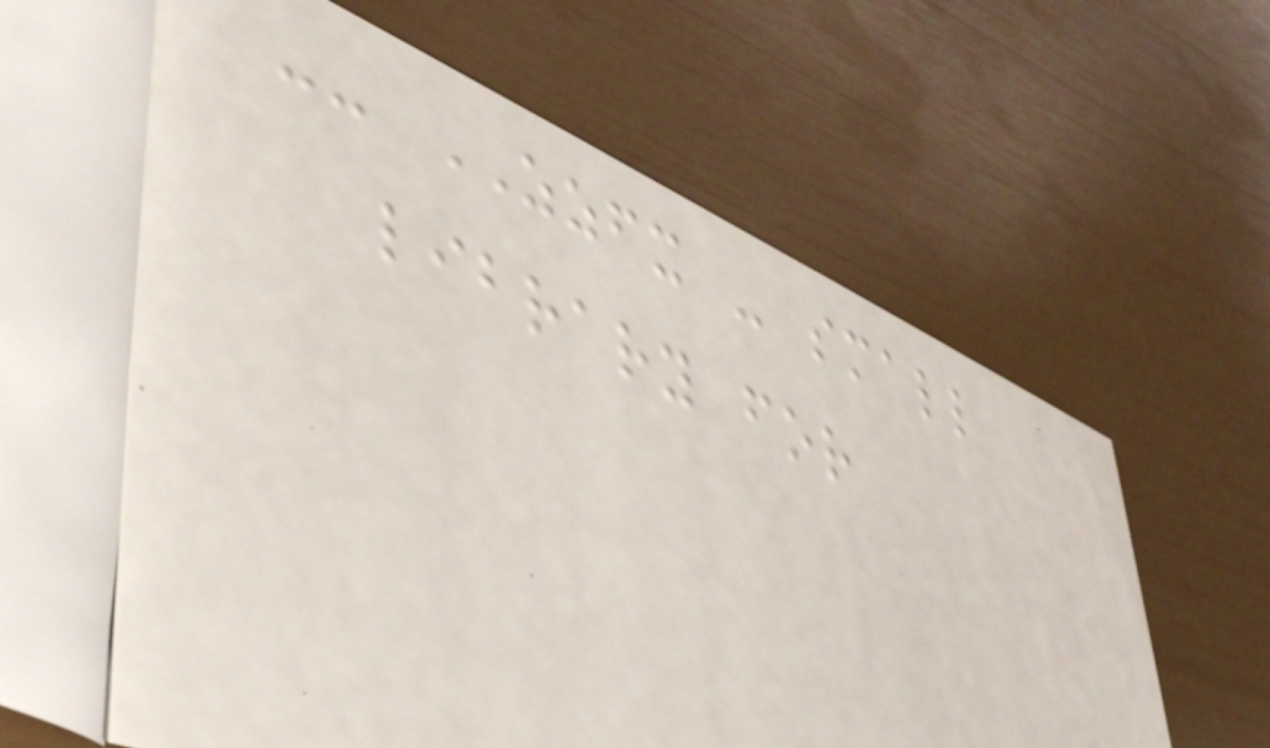-- ZZFX - small
library for
